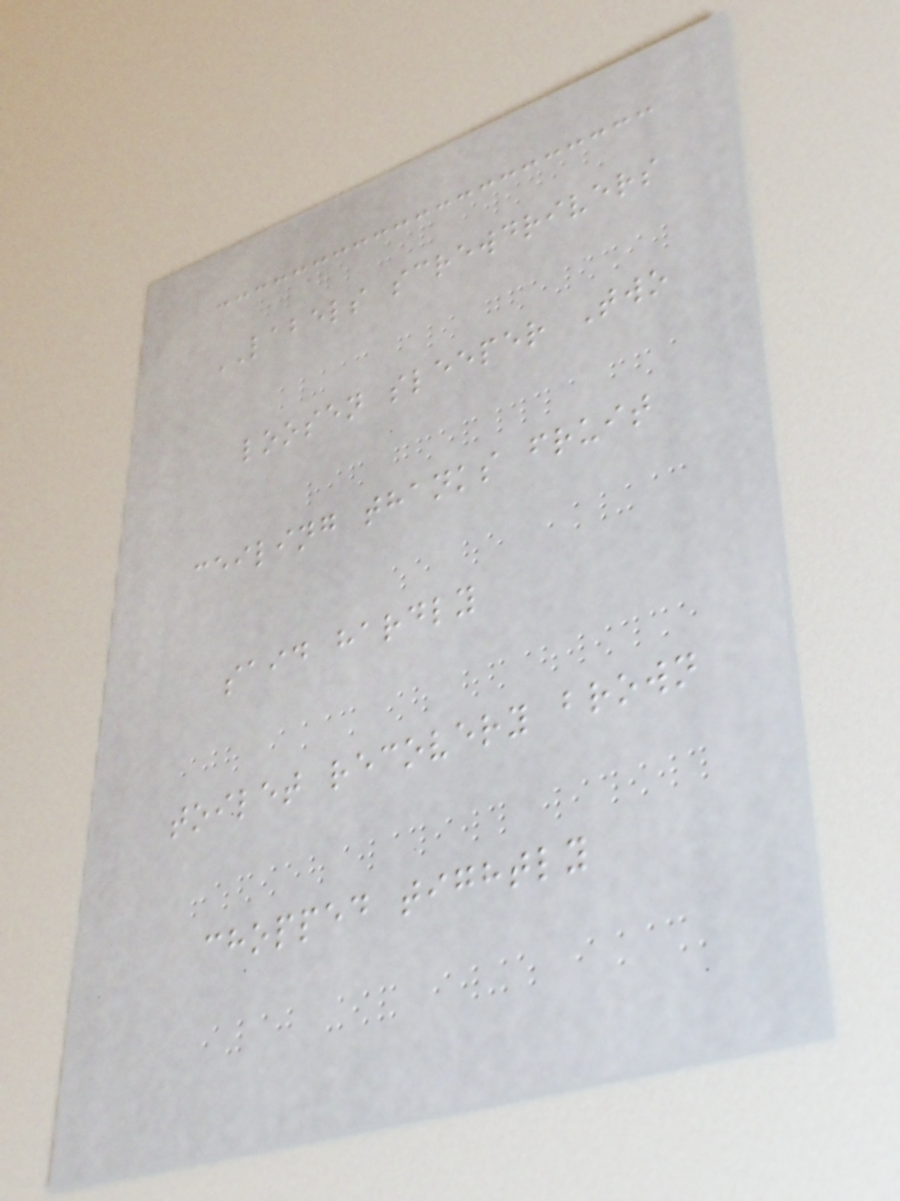LABELS screwdrivers
loosen sleeper Two
ceiling thanks fruit
said hardly
toilet recovery brown
chopped tightly
